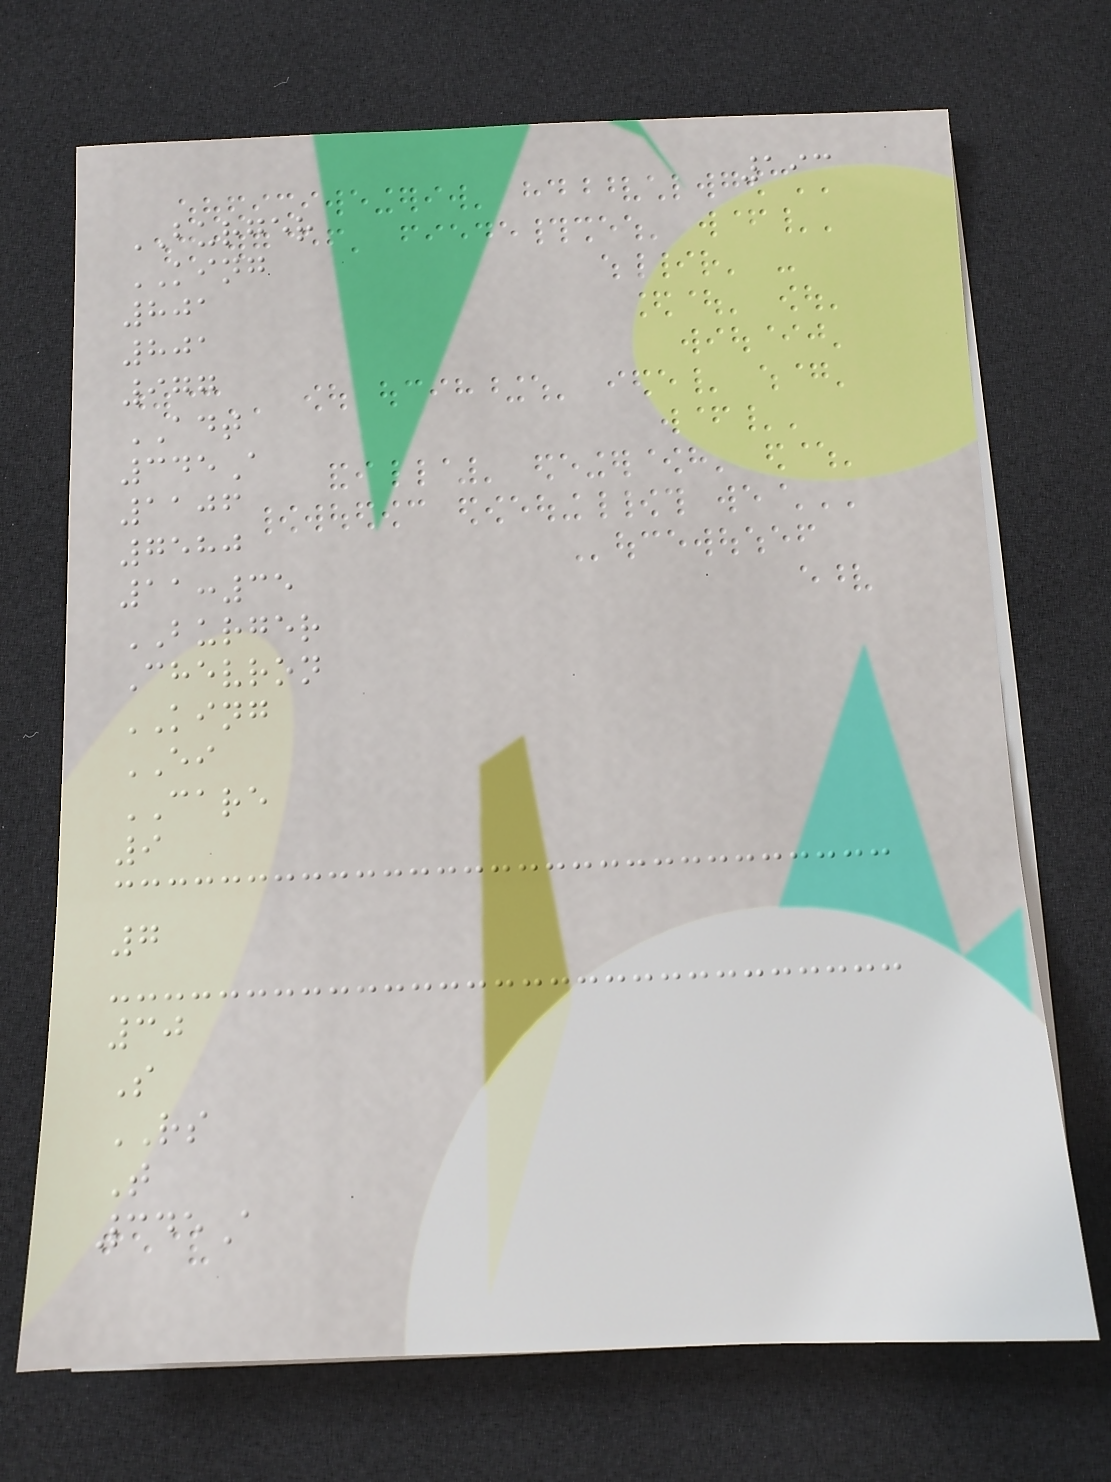193
BURGER
KING
801
801
977
ADT
345A
1106
7580
11:35
BURGER
Chevron
KING
EI
CARE
9
7
30
S
RS
T
345A
